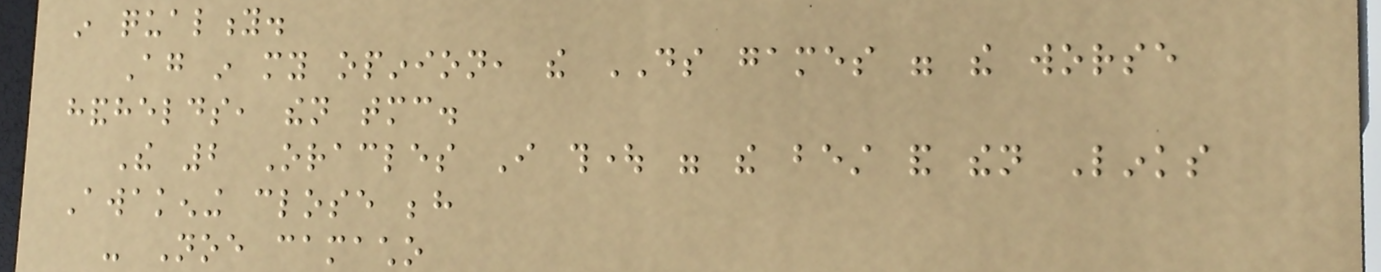in quality.
Again in my opinion, the DS games were the worse
handhelds, then tmc.
The 2 Oracles I thought were the best and then Links
Awakening close behind
- Noe camacho
